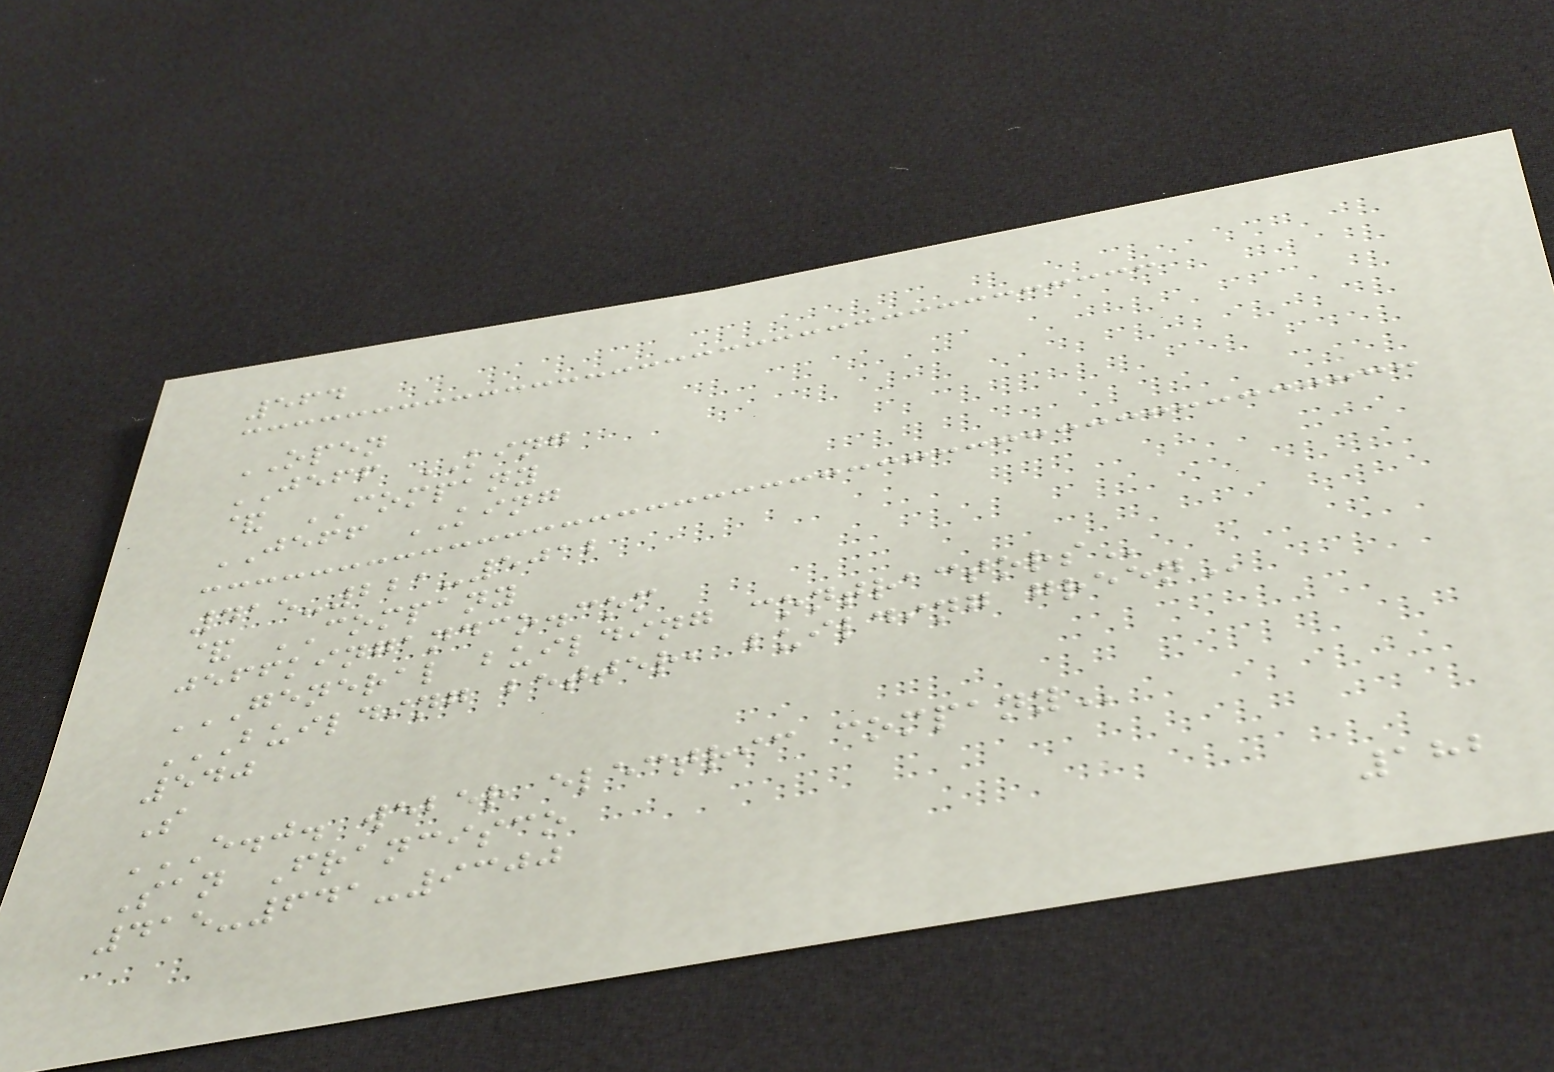564
OPEN
JEFF KING
& COMPANY
JEFF KING
415-221-5012
& COMPANY
jeffkingandco.com
GENERAL BUILDING CONTRACTORS
BUILDING BETTER, BUILDING GREEN
540
S
E.J. WEBER ELECTRIC COMPANY
San Francisco
415-641-9300
182
